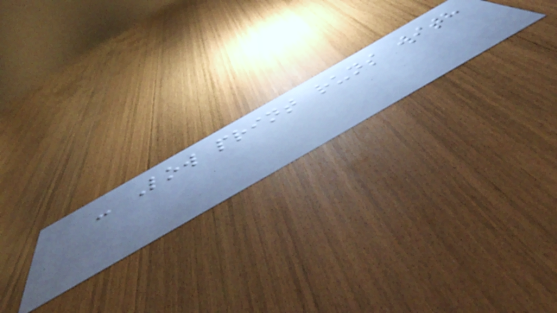- Low print runs with
